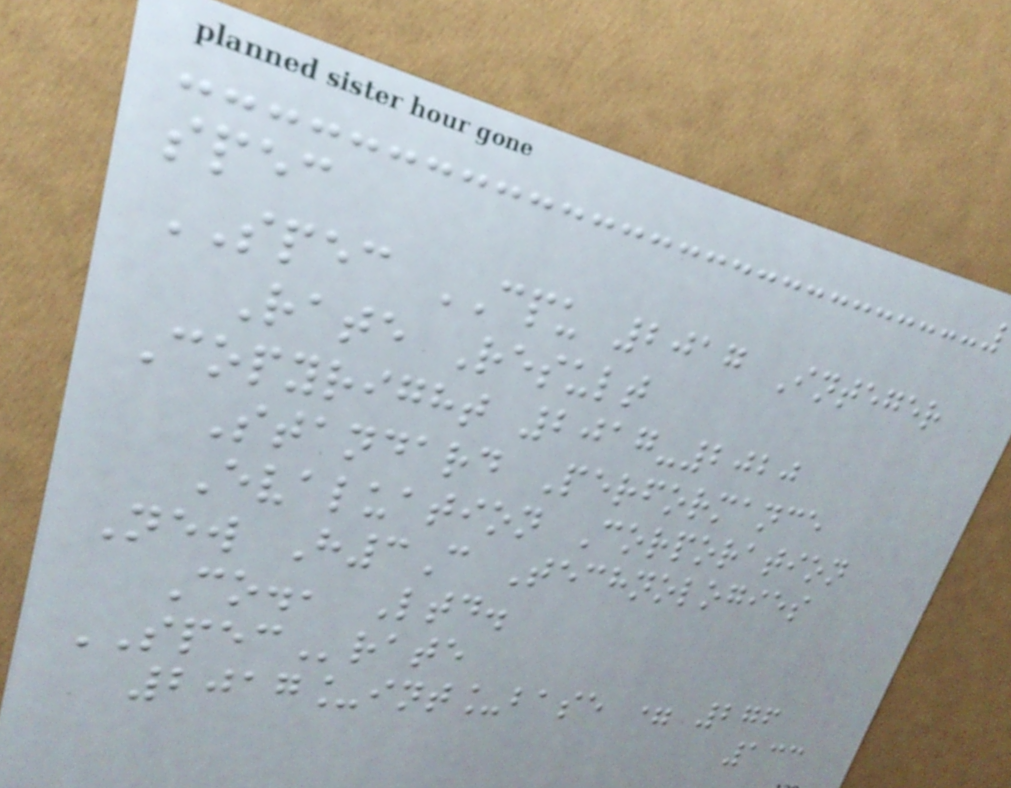spec
SPEC CPU 2017 Integer
Rate Result
Copyright 2017-2020
Standard Performance
Evaluation Corporation
New H3C Technologies
Co., Ltd.
SPECrate
2017_int_base = 276
133
